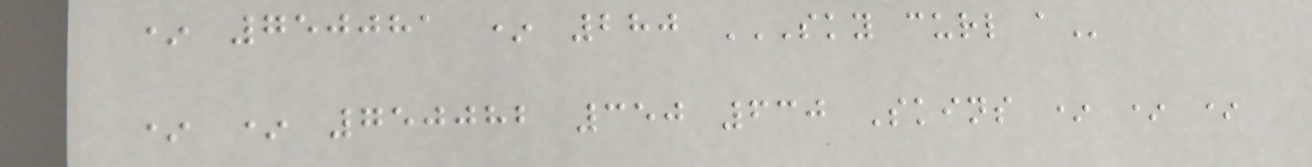* 750081 * 280 SKY CURL A
* * 750082 350 630 Skins * * *
